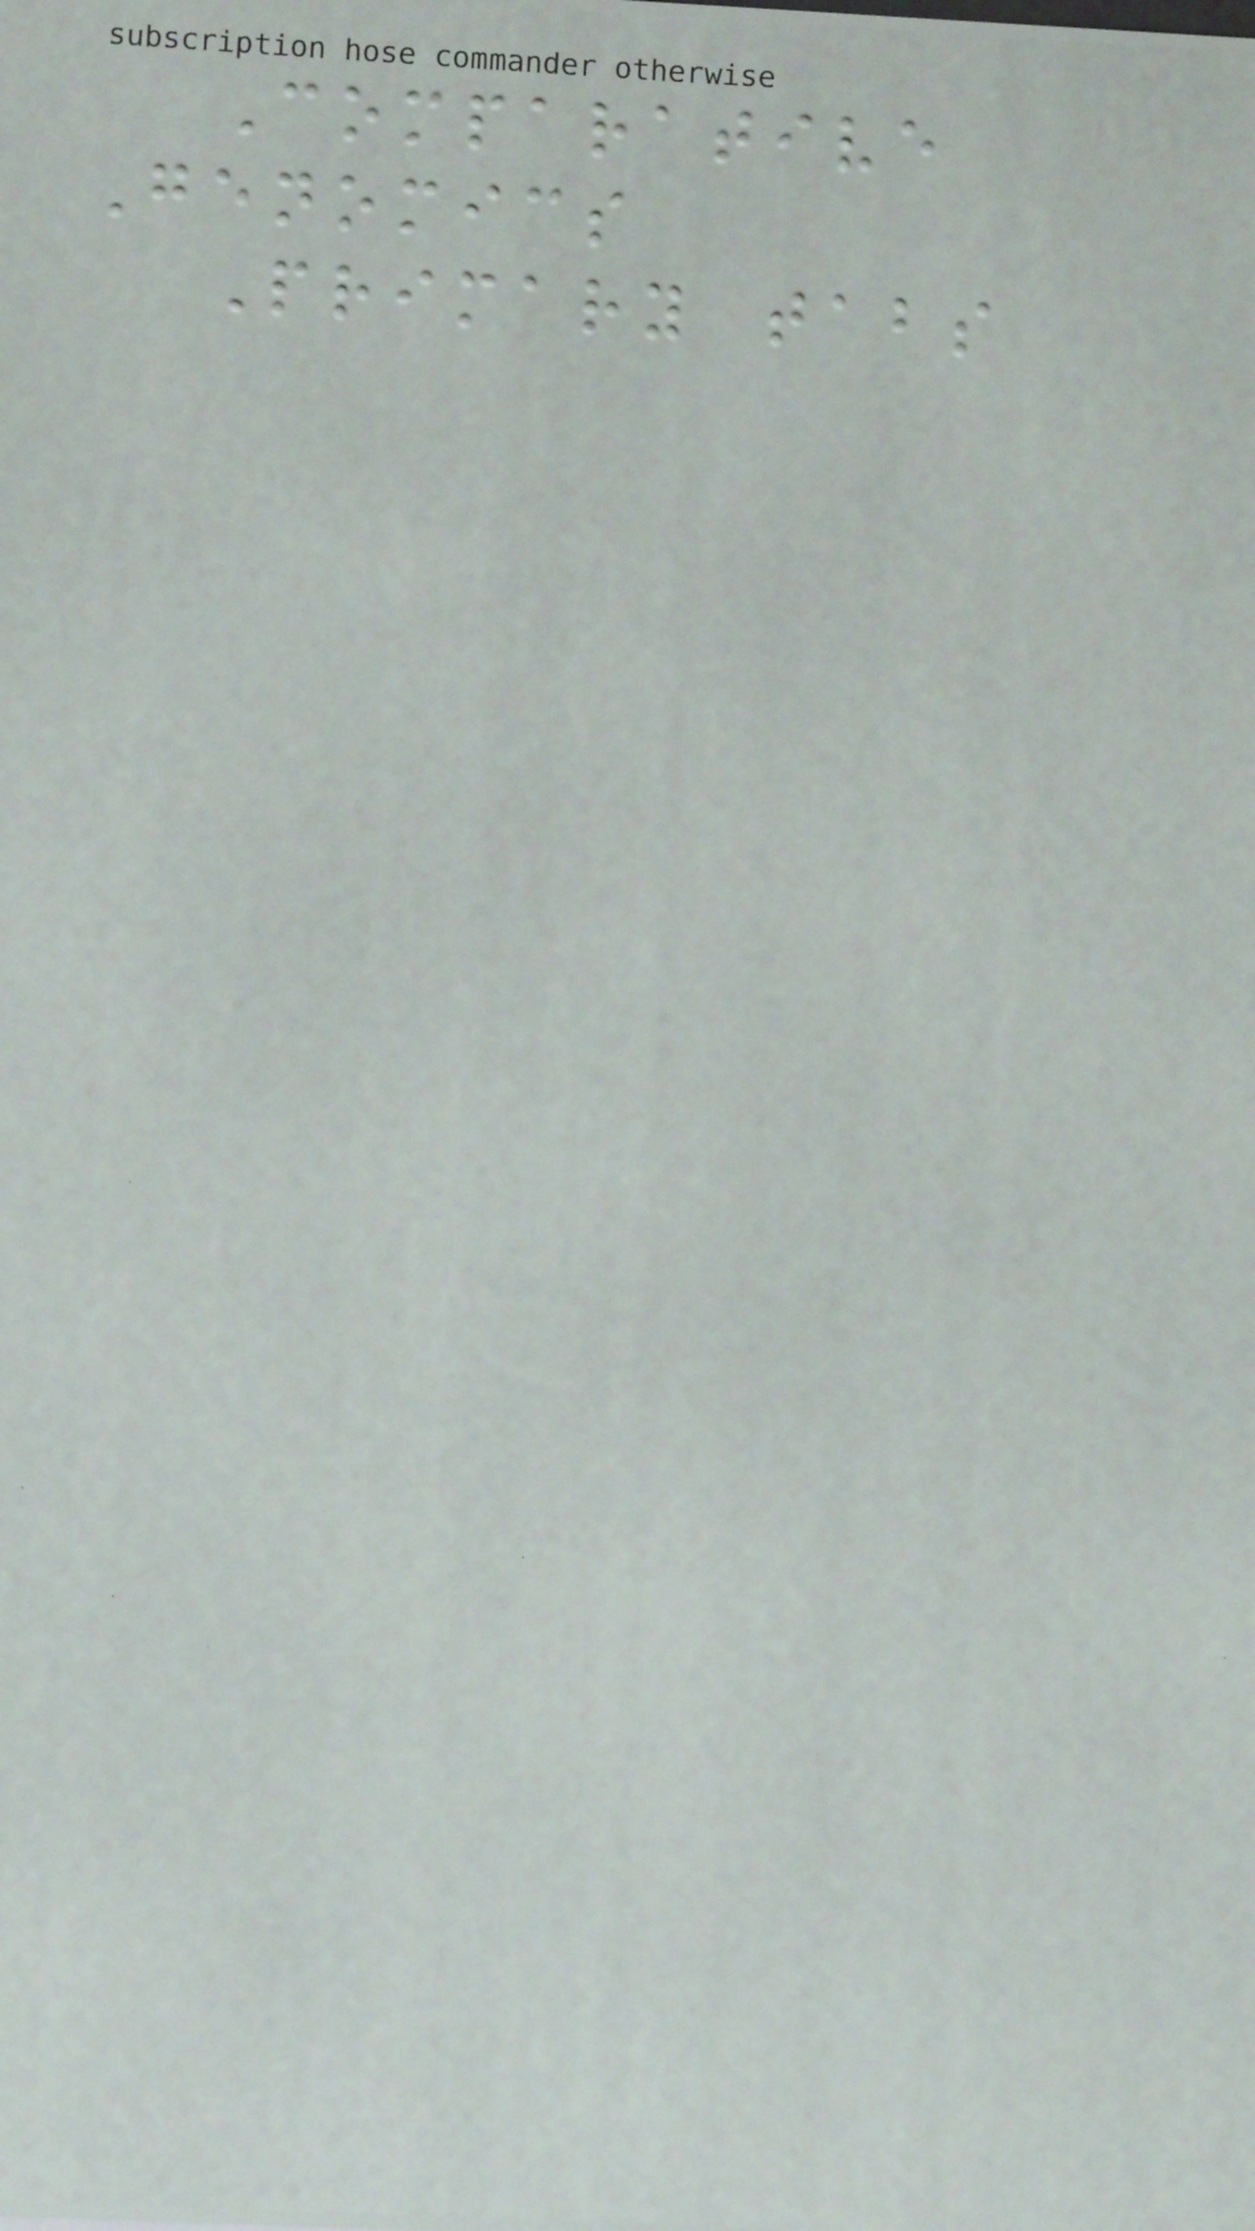Comparative
Genomics
Primary tabs
